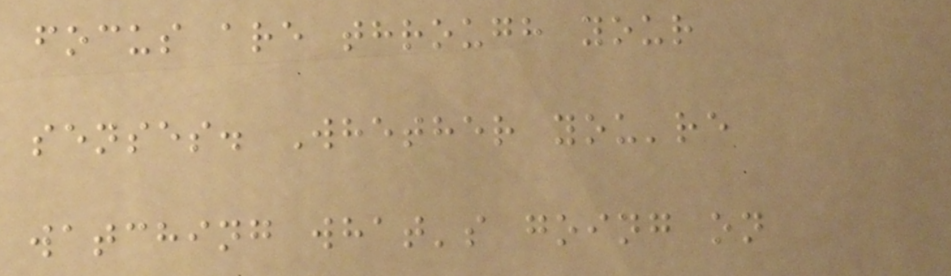focus are through your
senses. Whether you're
watching what's going on
